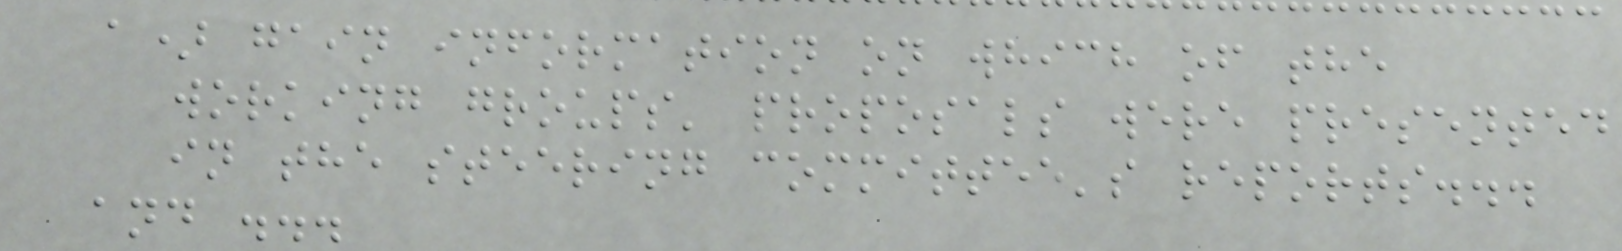a) gain information on which of the
working groups' proposals were presented
in the steering committee's reports...
and ...
